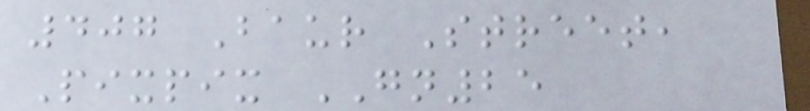407 Baur Street,
Pixpix GN25
